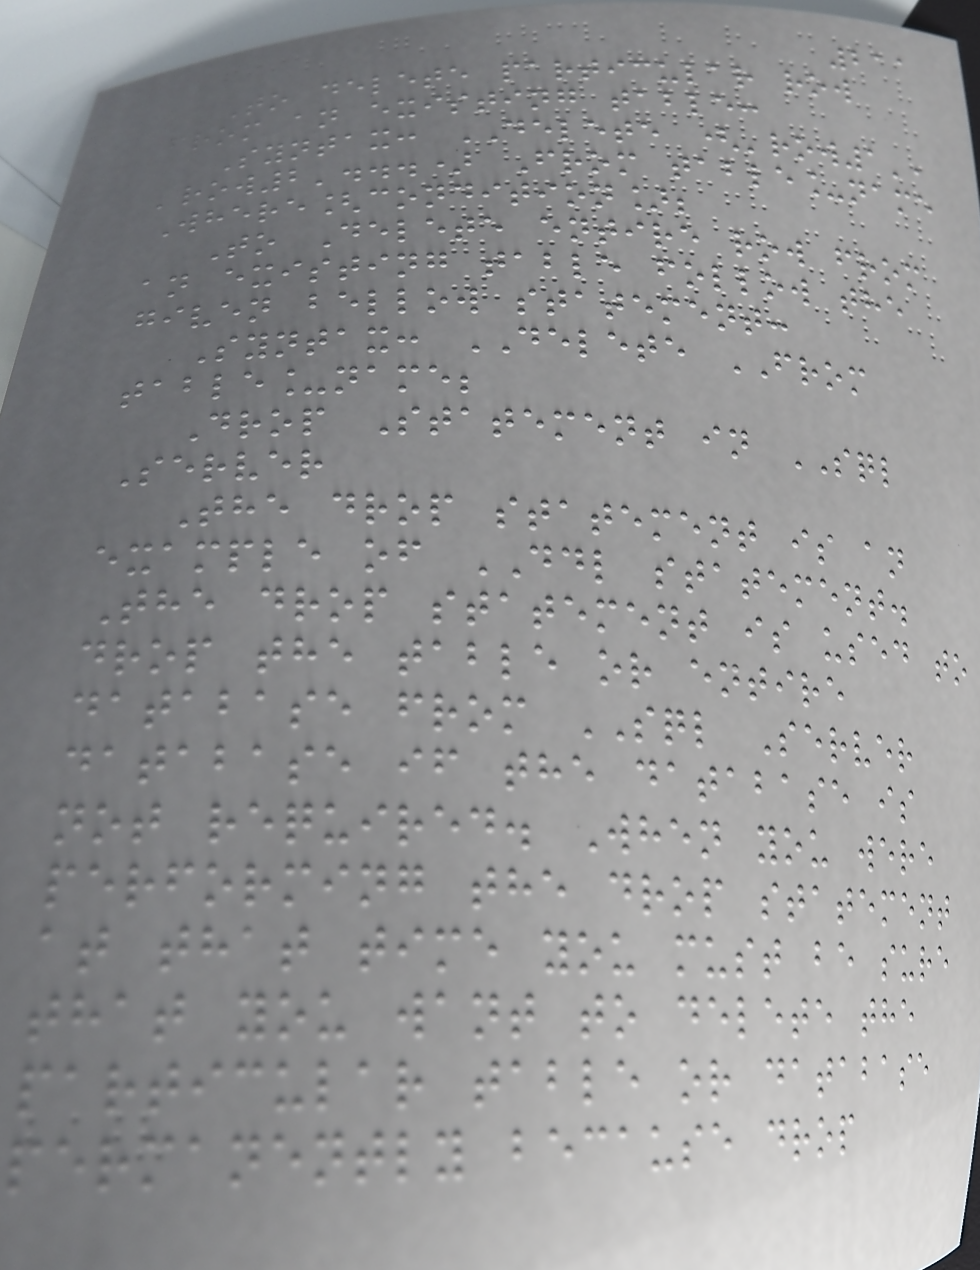211
To delete particular row
from an existing table:
Syntax: DELETE ('row1',
'row2'...) From table_name
Where[condition];
To Delete entire row from
an existing table follow the
given bellow statement:
Syntax: DELETE FROM
table_name;
Drop Statement in SQL
Server
The drop statement is an
example of DDL statement.
The drop statement is used to
drop the table or entire
database from SQL Server
database if the database is
not required. When you were
performing the drop statement
at that time you must be sure
that you want to delete the
particular table or database
permanently because drop
